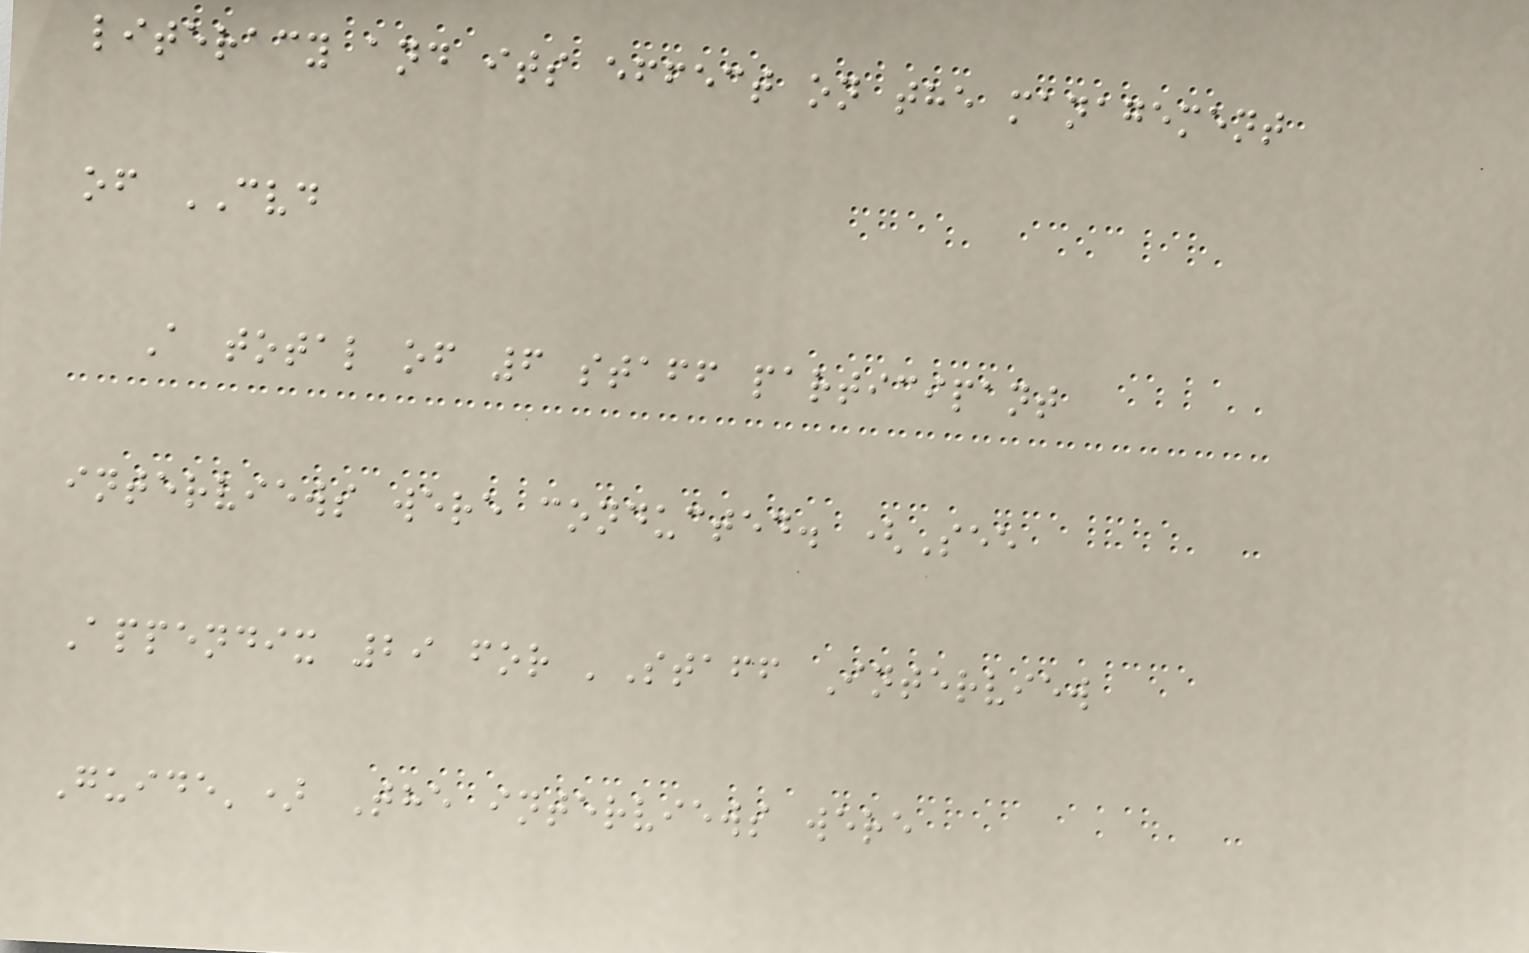literacy and its effect on the management
of CVD
A total of 6 staff participant
interviews were conducted. (See
Appendix 29 for 'Staff Interview
Guide') The interviews were
